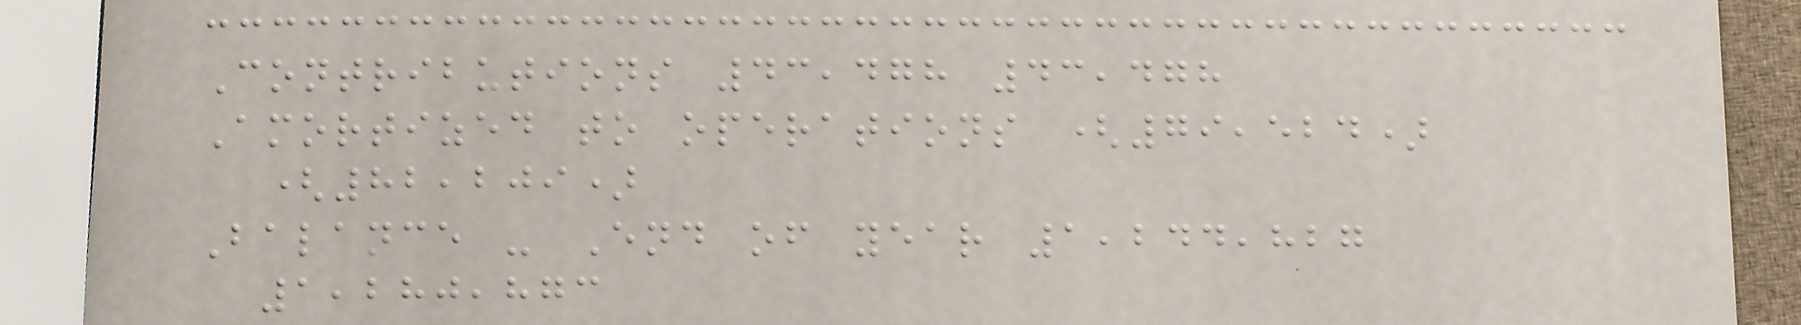Contributions 43,478 43,478
Amortized to operations (79,524)
(82,209)
Balance - End of year 1,244,827
1,280,873
